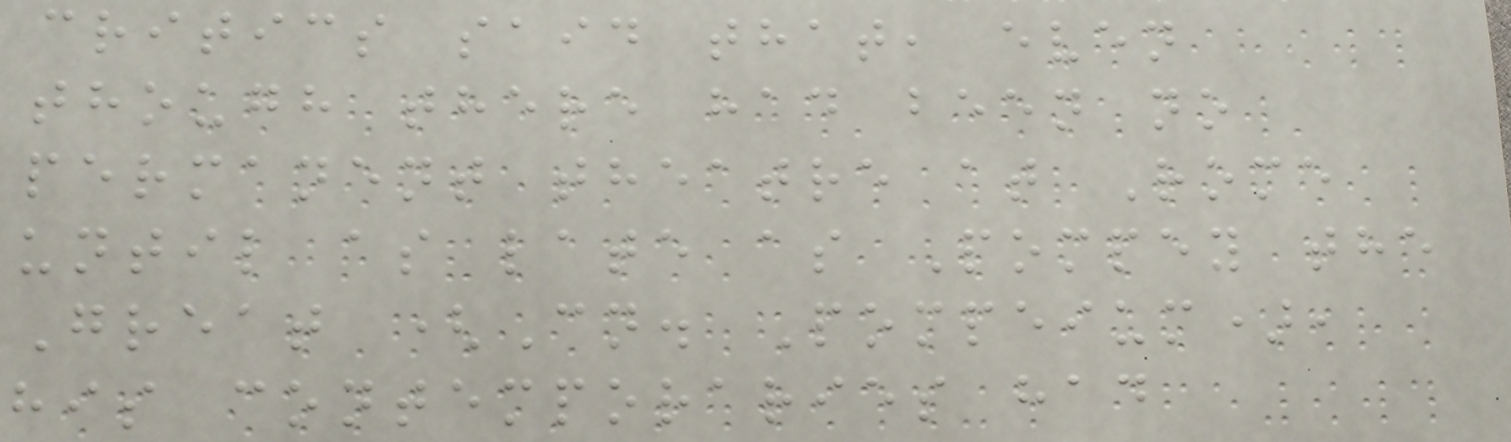critics said that, even
though there had been no
permanent theatre at Rome
until as late as Pompey the
Great (Cn. Pompeium),
his contemporaries had
